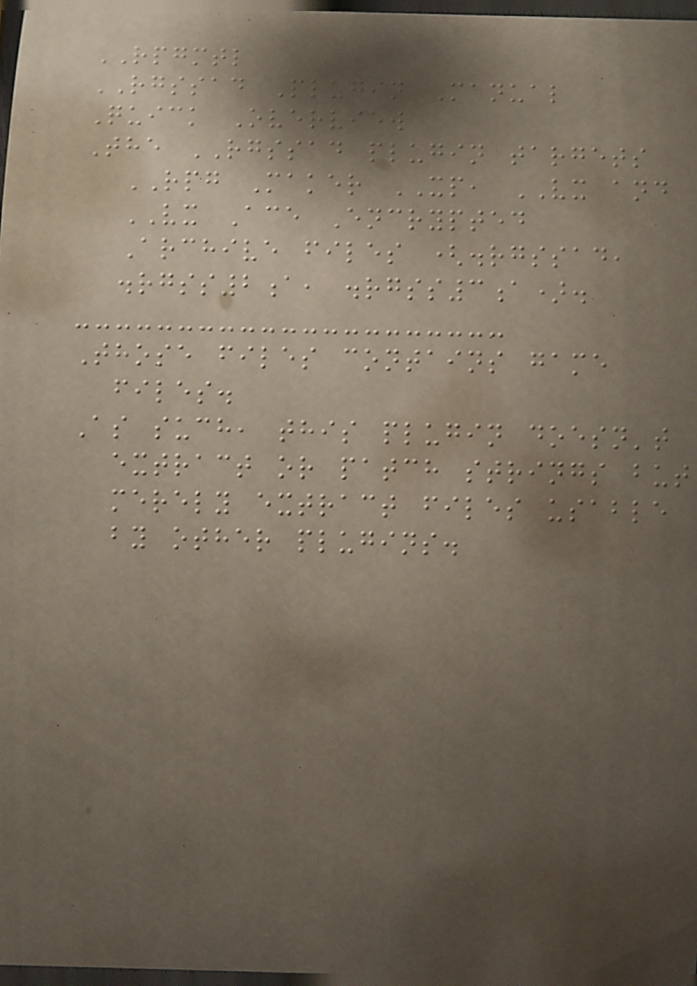RPGMTL
RGSSAD Plugin Manual
Quick Overview
The RGSSAD plugin targets
RPG Maker XP, VX and
VX Ace Encrypted
Archive files (.rgssad,
.rgss2a, .rgss3a).
Those files contains game
files.
As such, this plugin doesn't
extract or patch strings but
merely extract files usable
by other plugins.
